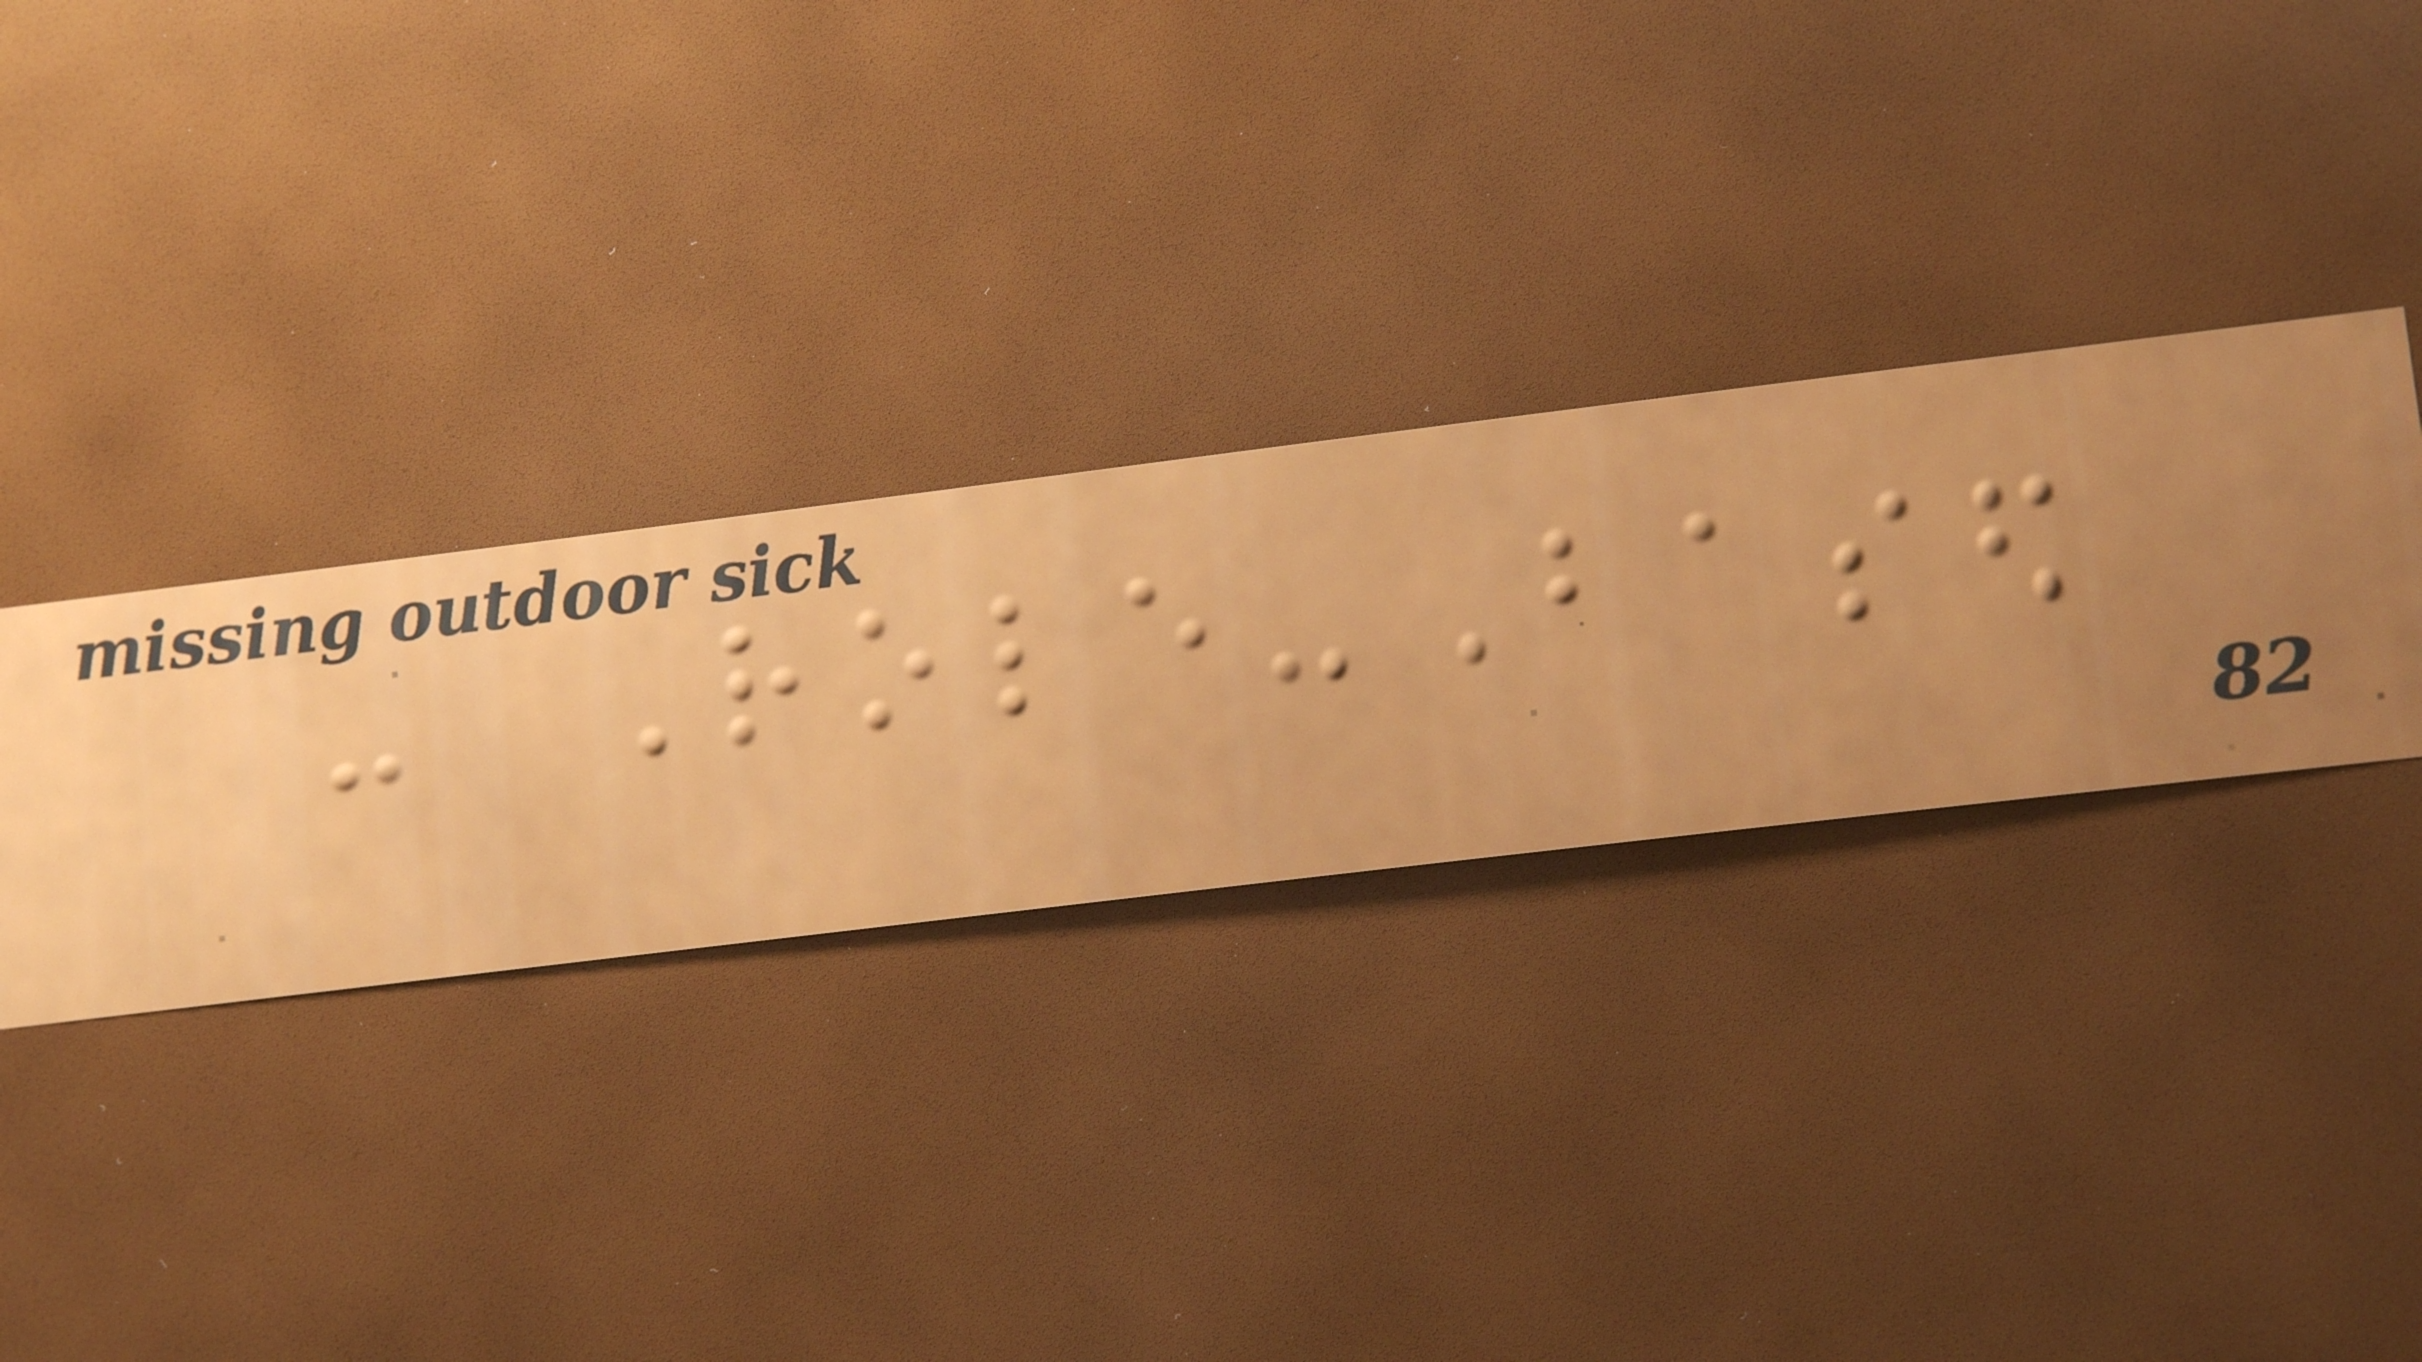- Role-Based
